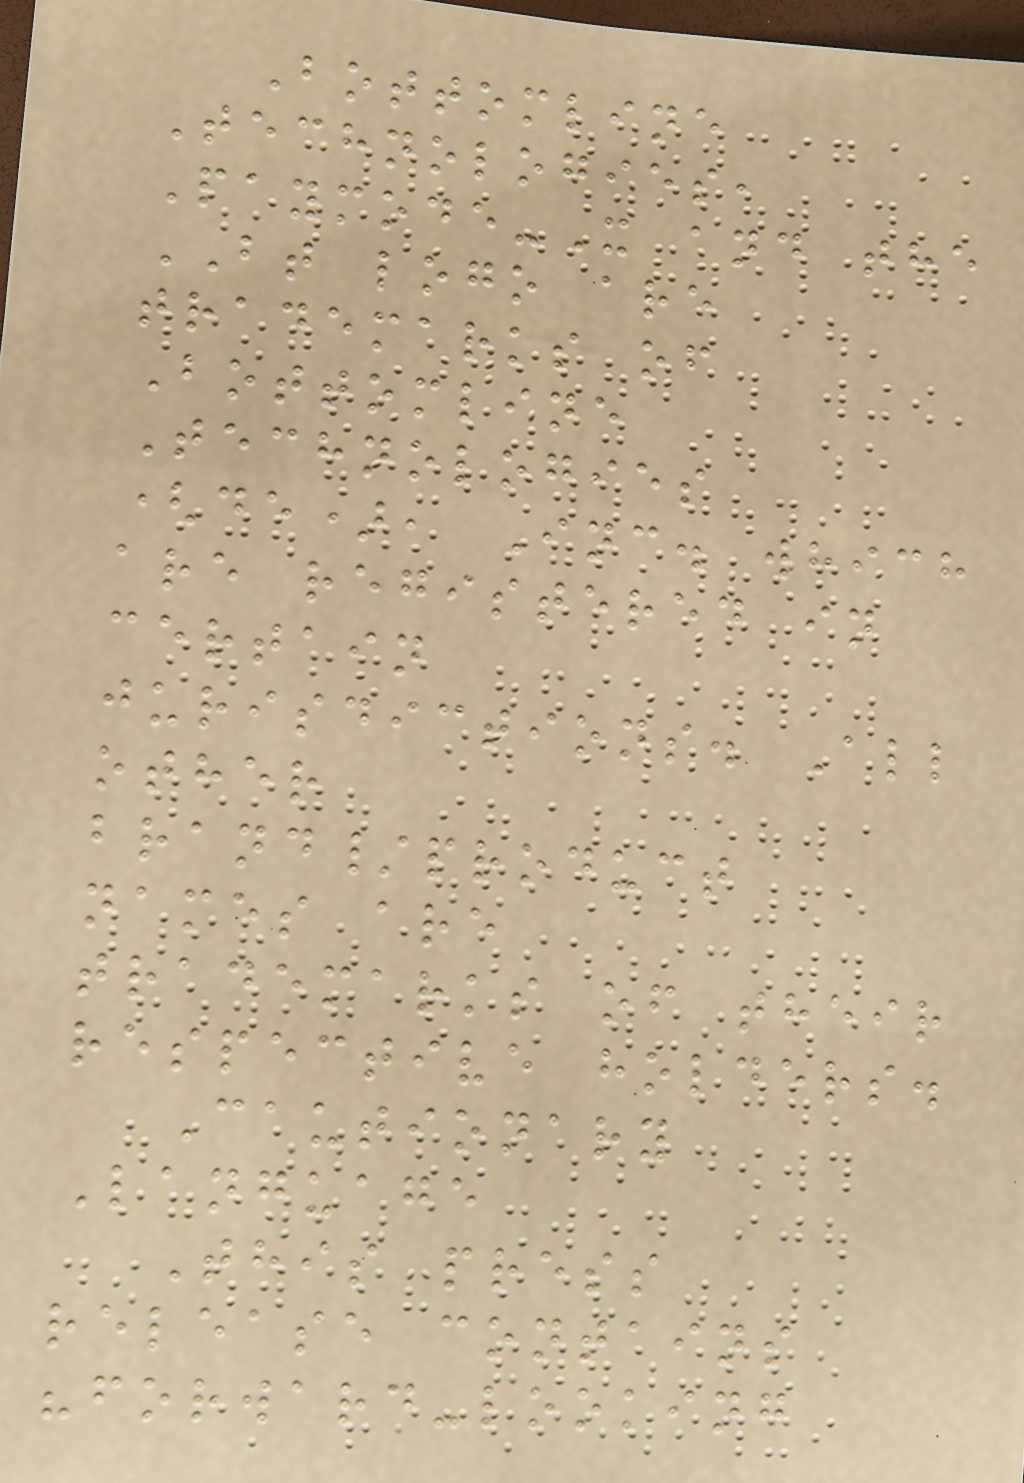Bottomline
Technologies,
Paymode-X and the
BT logo are
trademarks of
Bottomline
Technologies
(de), Inc. which
are registered in
certain
jurisdictions. All
other
brand/product
names are
trademarks of their
respective holders.
Cautionary
Language
This press
release contains
"forward-looking
